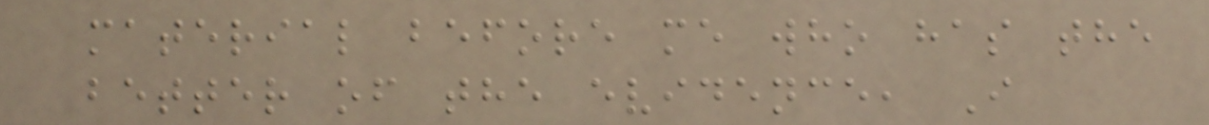material before me who has the
better of the evidence, I
